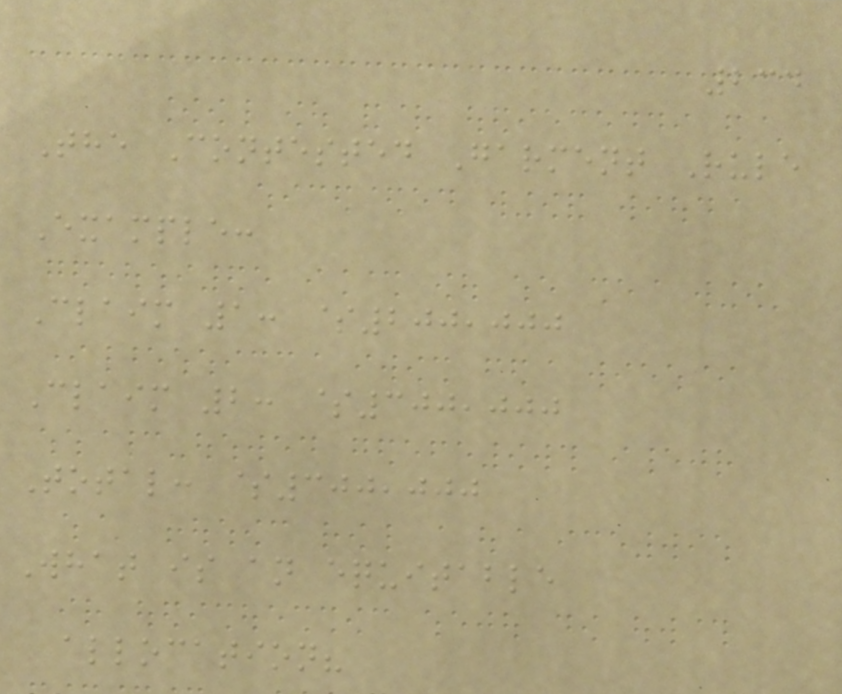234
The Contested Garment Rule
Example:
Claim 1: $200,000
Claim 2: $300,000
Total: $300,000
What is an equitable
allocation?
